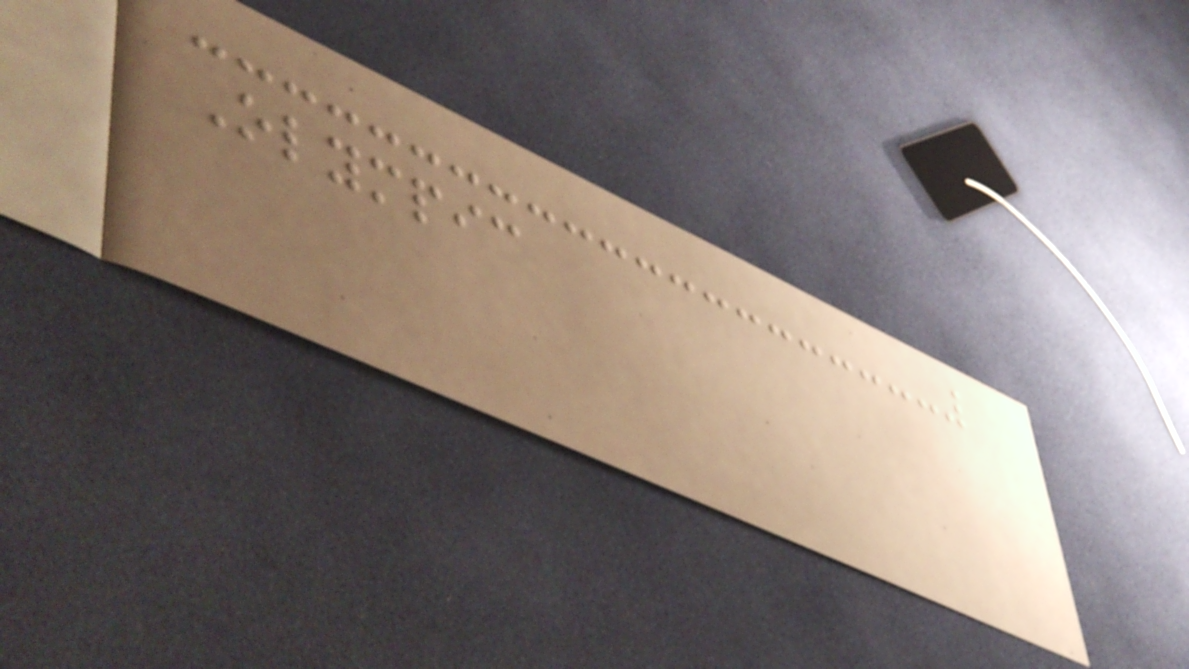Olympic
